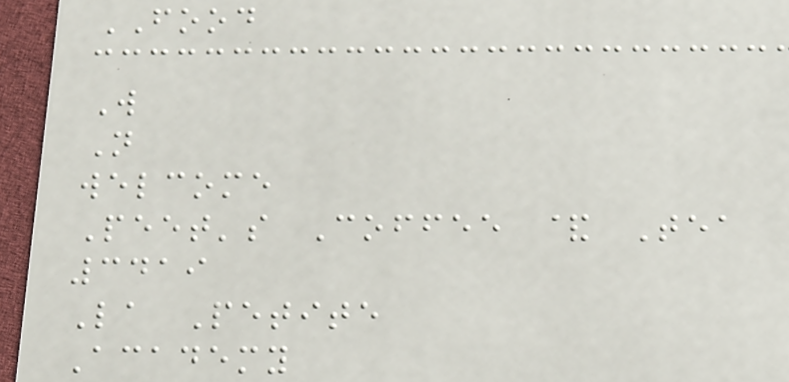FOOD
W
N
welcome
Peet's Coffee & Tea
3419
La Petite
Academy
